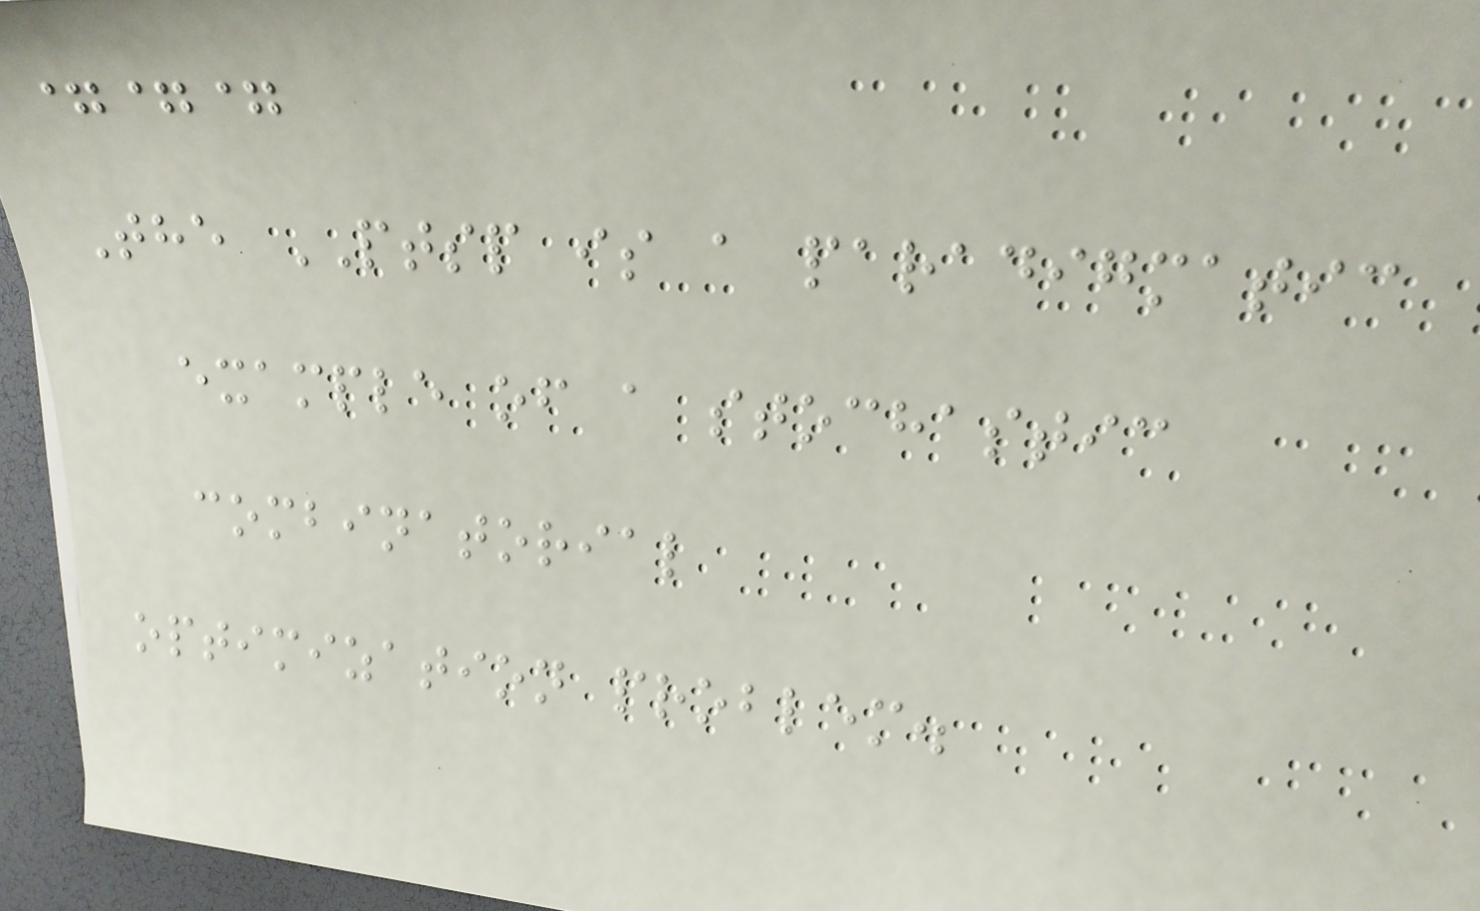===
The PTSP is a paradigmatic
example of a stochastic
combinatorial
optimization problem.
